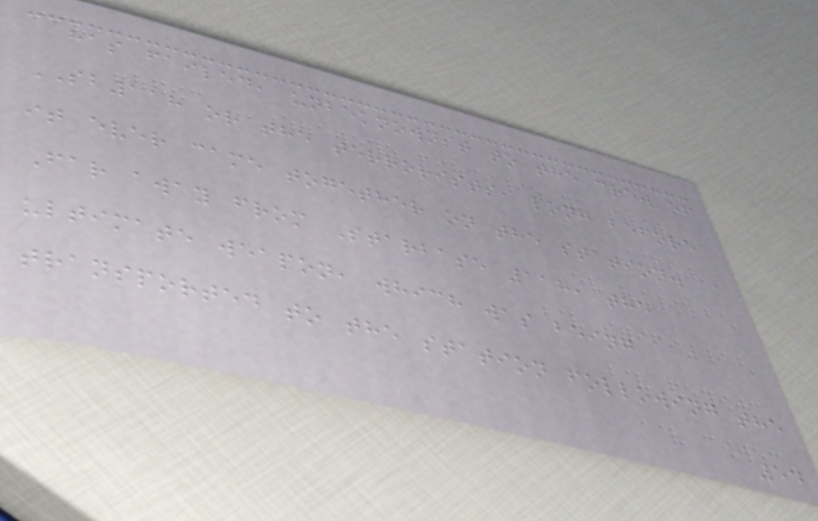has failed, unbeknownst to the crew of
SB118 or the terrorists, long before
it ever came together on the station.
Far away from Starbase 118, the
ultimate weapon, which was being
transported to the station following the
54
